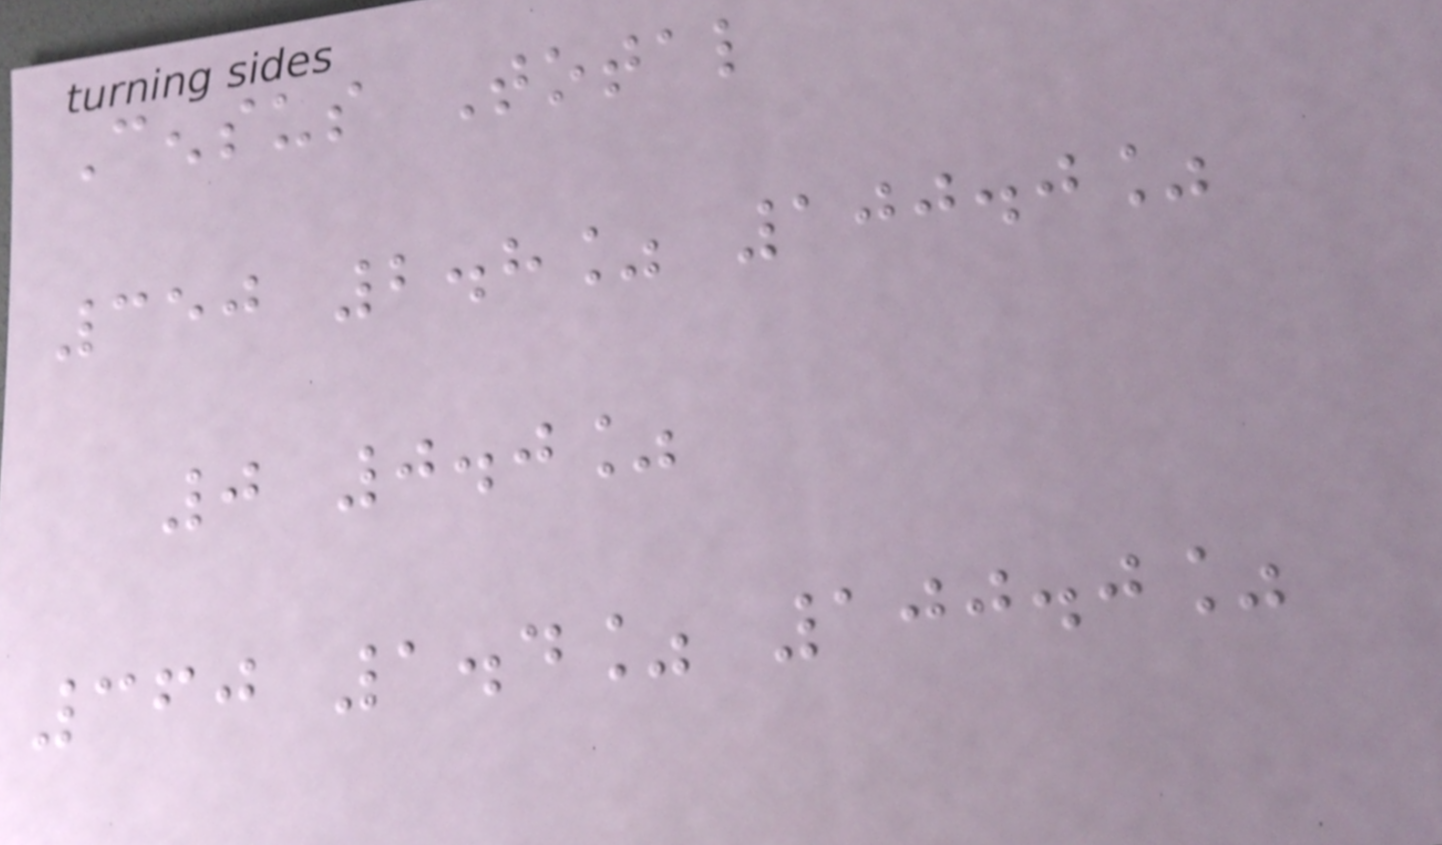Census Total
350 2.8% 100.0%
0 0.0%
360 1.4% 100.0%
